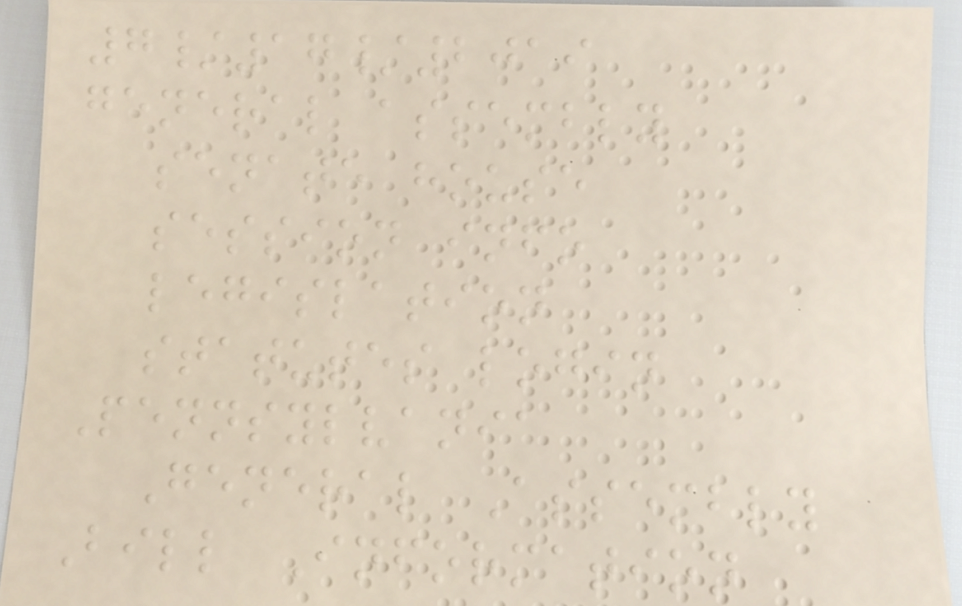7/17/2019
general assembly
senate house
session info
legislation
statutes login
Pennsylvania
General Assembly
Bill Information
